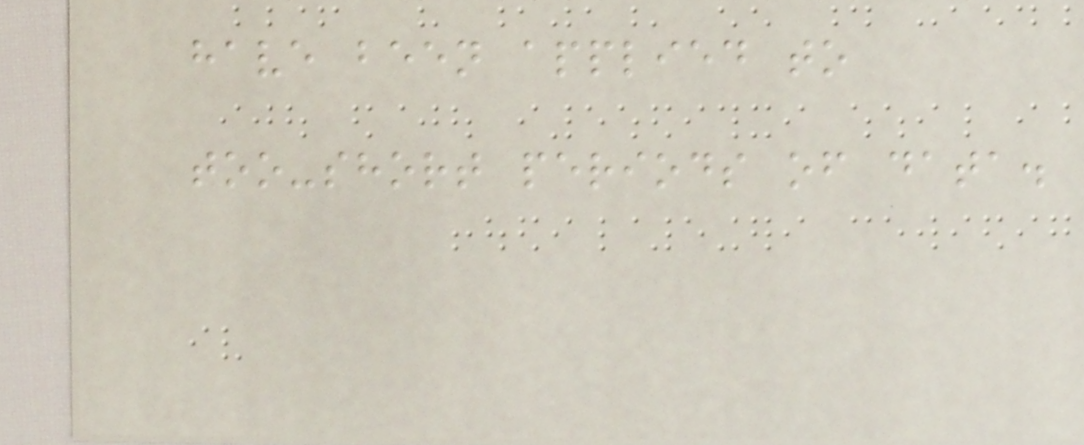have been applied to
too-short periods of data.
